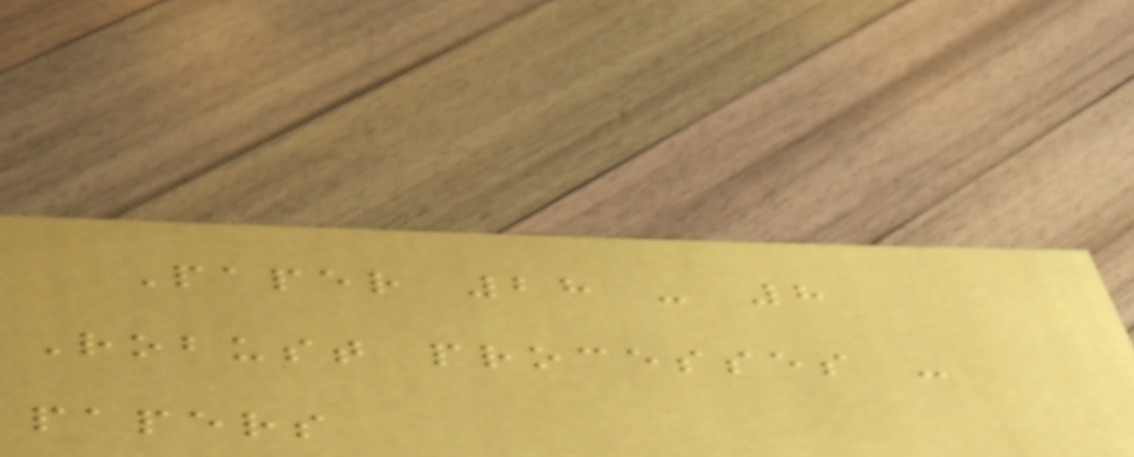Paper 28 - 8
Robust processes -
papers
